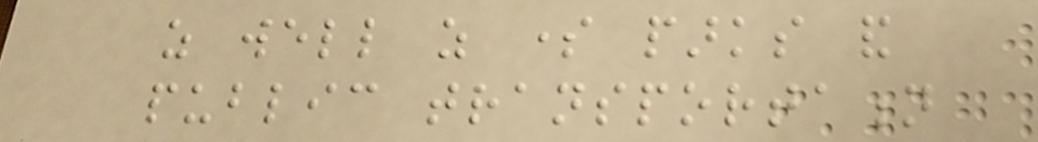as well as some parks and
public transportation
